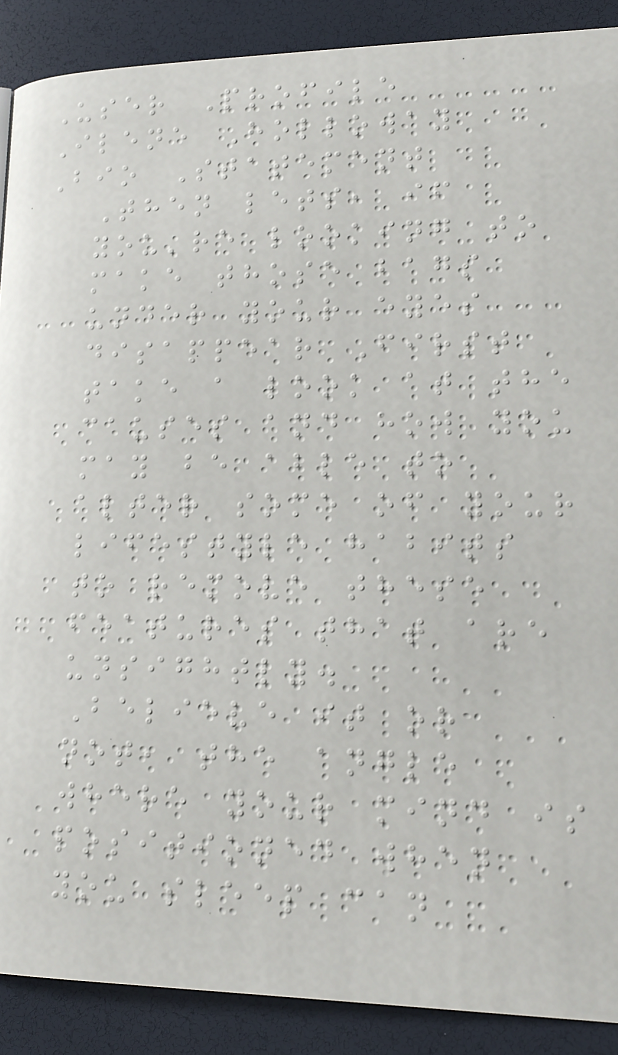User Profile
Ilene Holloway
Bio Statement
Then lets, if
you're looking to
make those bags
under your eyes
disappear First
take a look at the
causes and how you
may be able to
alter some of your
lifestyle habits
to remove these
features that are
unsightly.
Believe it or
not, the angle
where your mind is
positioned when
you sleep can
